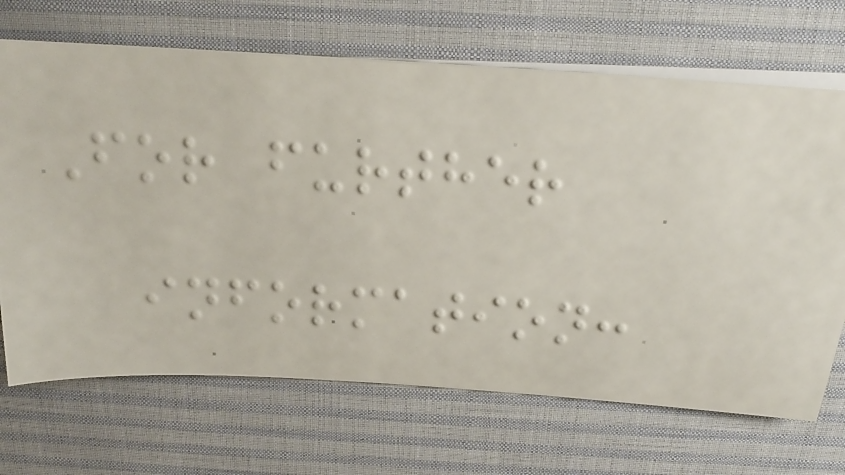For further
information:
